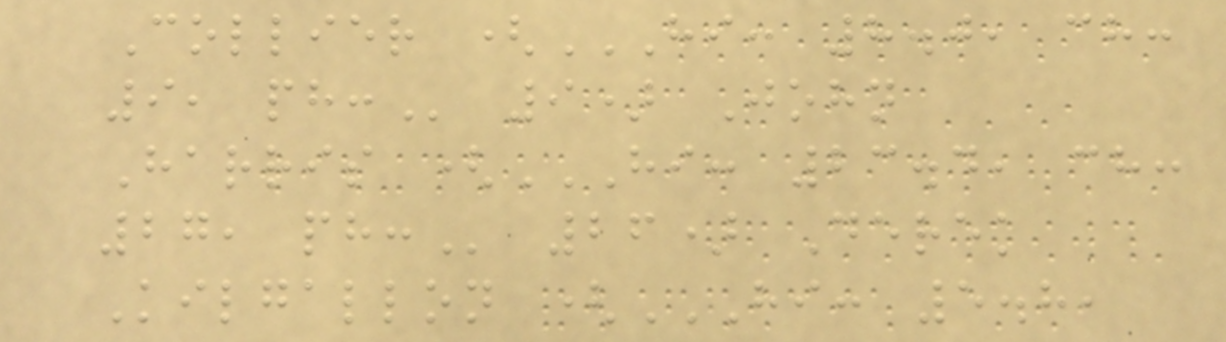Collier (HI: 8.0, CH:
9, PH: 9) John
Harris (HI: 23.4, CH:
27, PH: 26) Derek
Kilgallon (HI: 5.8,
